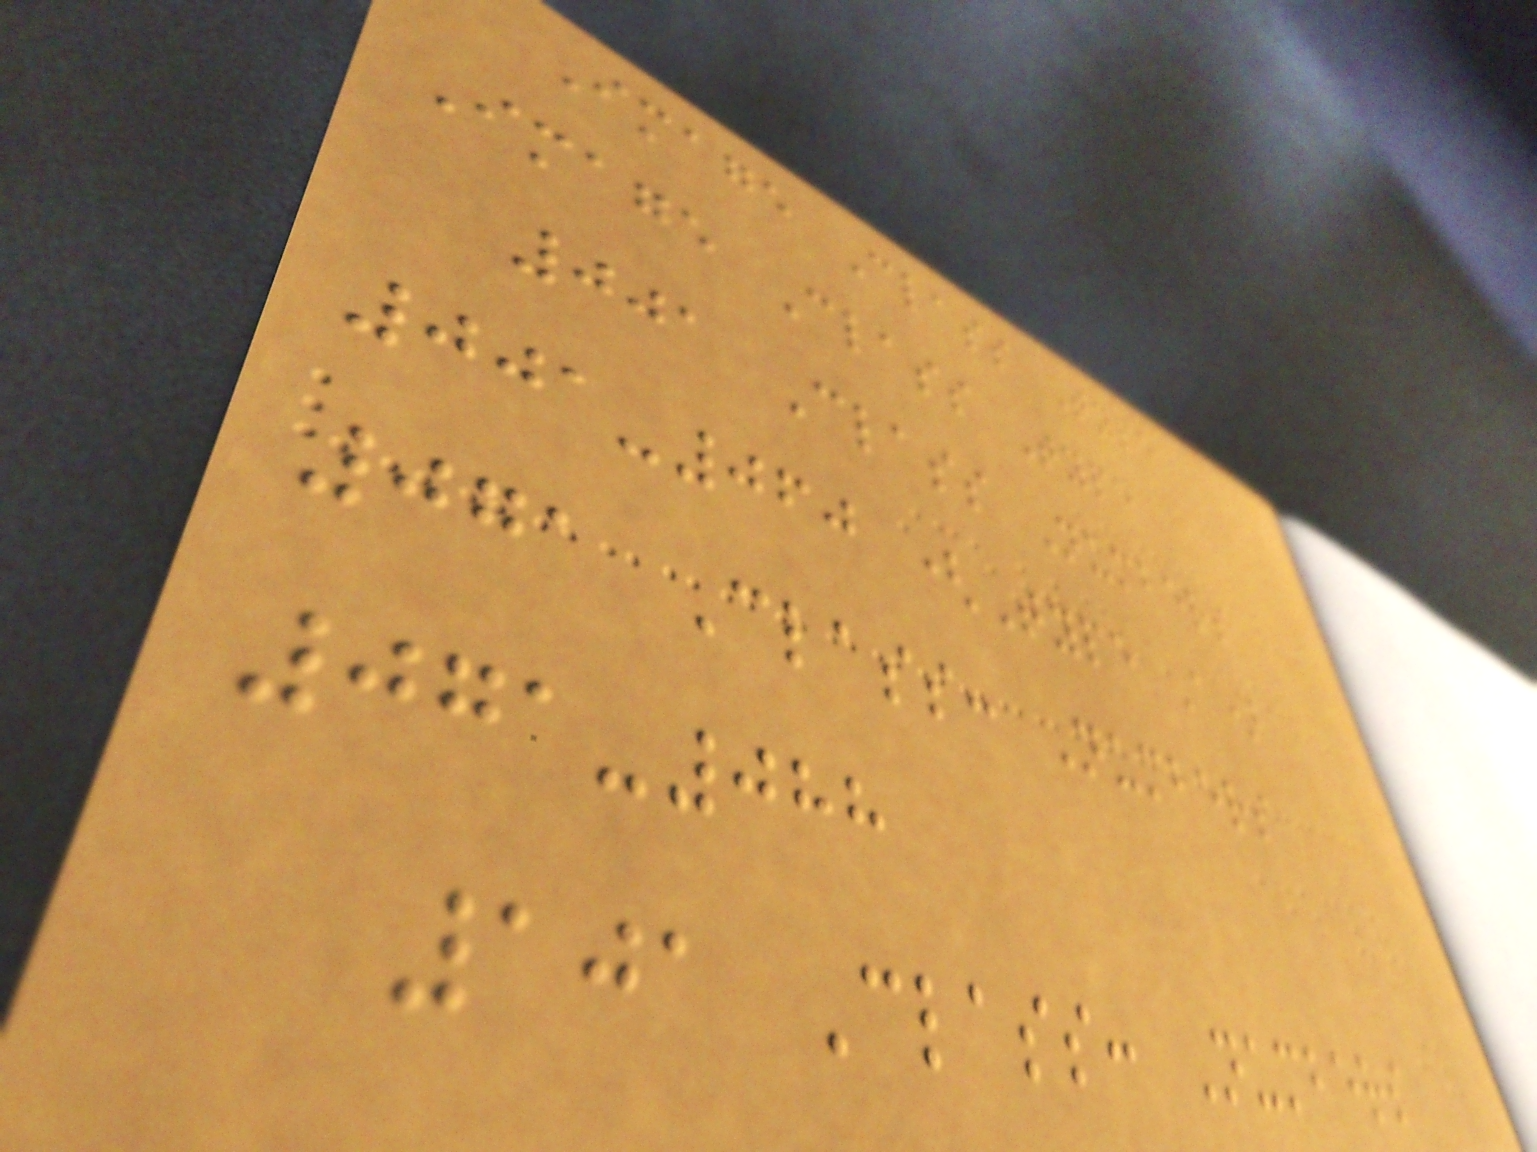Image Class Type
Image Class Type
001 Class Numbers
001-060 (Type A)
071 Class: Numbers
071-088
101 Class: Numbers
